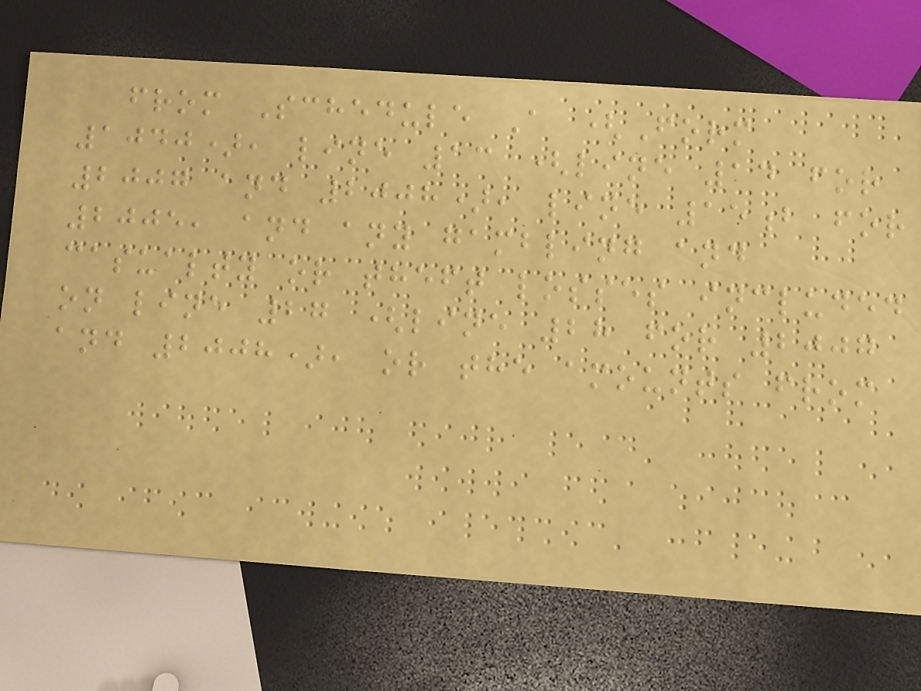from Schedule A (Form
1040), line 13 (line 14 for
2007 and 2008), line 15b for
2005, and any gambling and
casualty or theft losses included
on line 27 (line 28 for 2007
and 2008), or the amounts from
